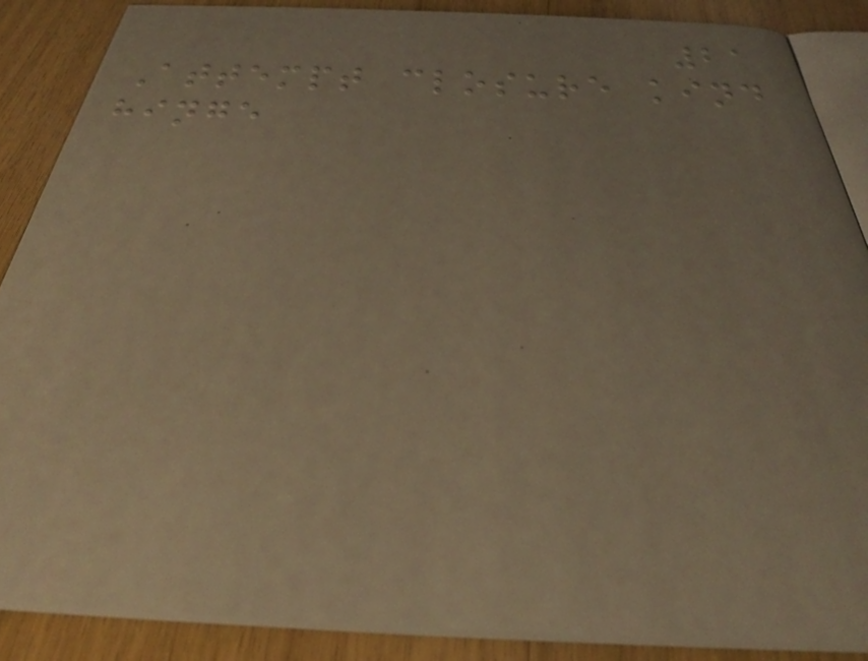21
Attempt closure kind
hinge
